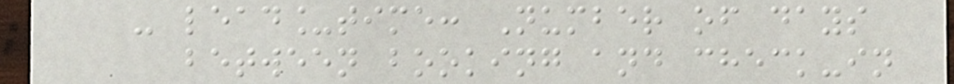- lead_time: Number of days
between booking and check-in
